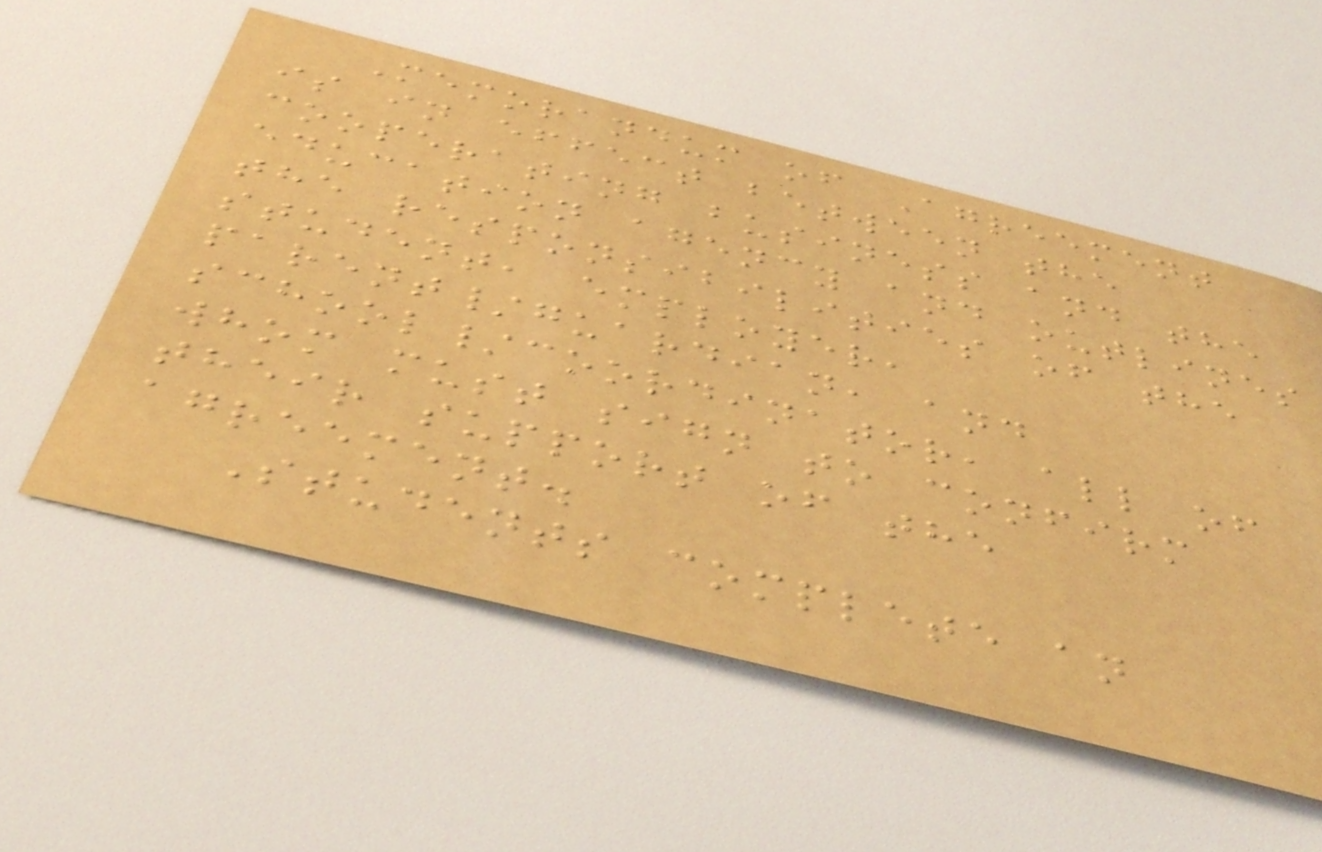Memorandum of Agreement
is in effect between the
cooperating business and the
education agency and outlines
the responsibilities of the
student, employer,
parent/guardian, and
school/coordinator, all of
whom must sign to confirm
their support of the
agreement.
Students complete an
